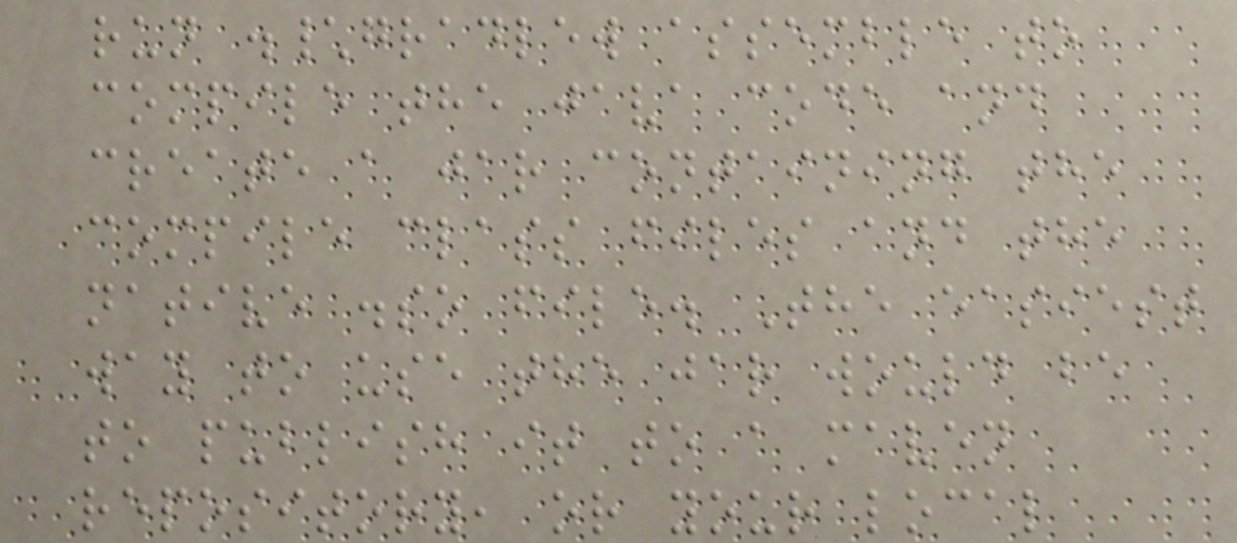run .\gradlew assemble to
compile the java code and
create a jar containing the
compile class files and the
native .so file. The easiest
way to use the jar would be
to publish it to a maven
repository, or your local
